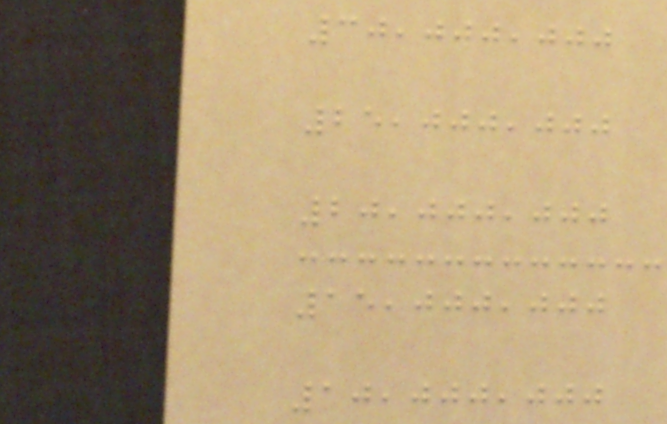30,000,000
25,000,000
20,000,000
15,000,000
10,000,000
